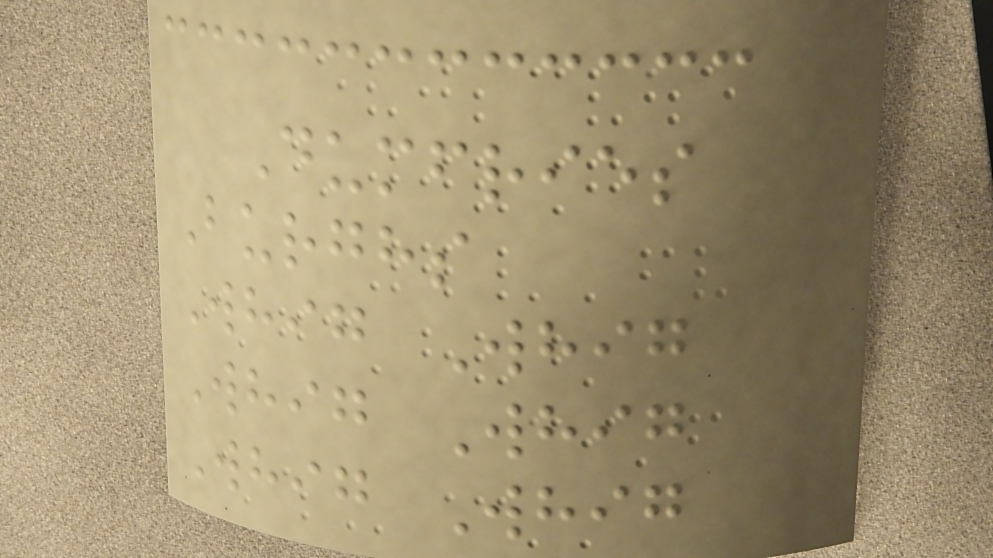Dumfries
Burghs
Whig Whig
Whig Whig
Whig Whig
